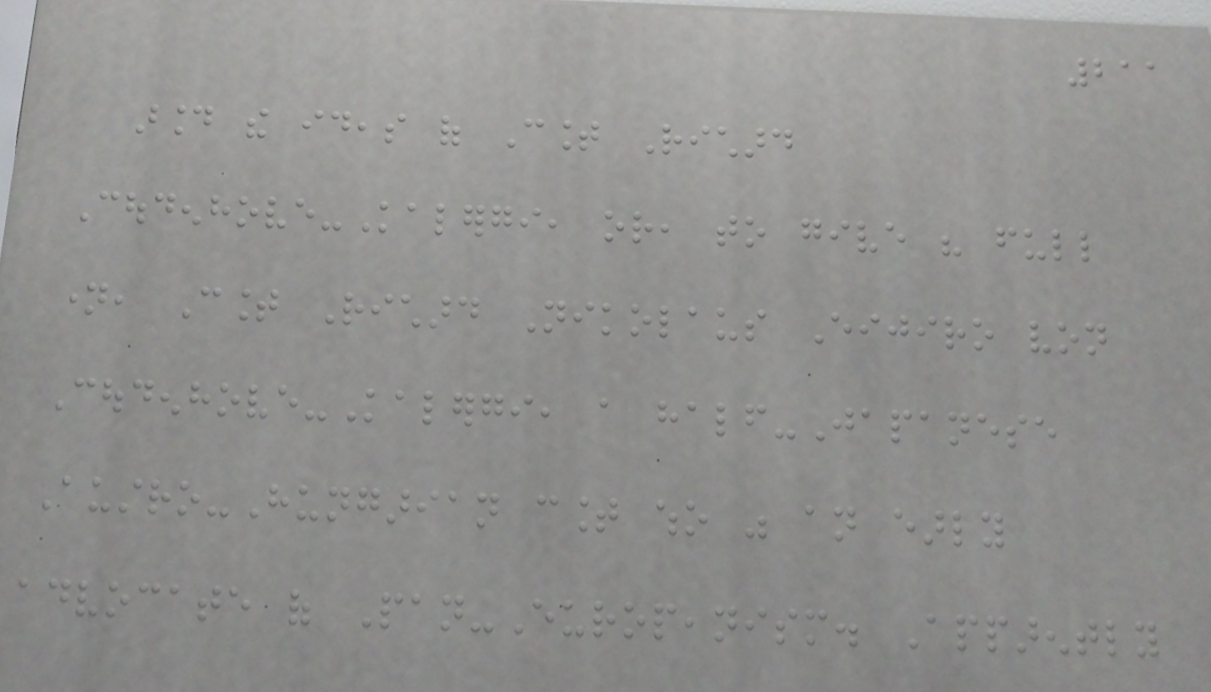211
around the ideas of Count Richard
Coudenhove-Kalergi, or, to give his full
name, Count Richard Nikolaus Eijiro von
Coudenhove-Kalergi, a half-Japanese
Austro-Hungarian count who was an early
advocate of Pan-Europeanism. Apparently
